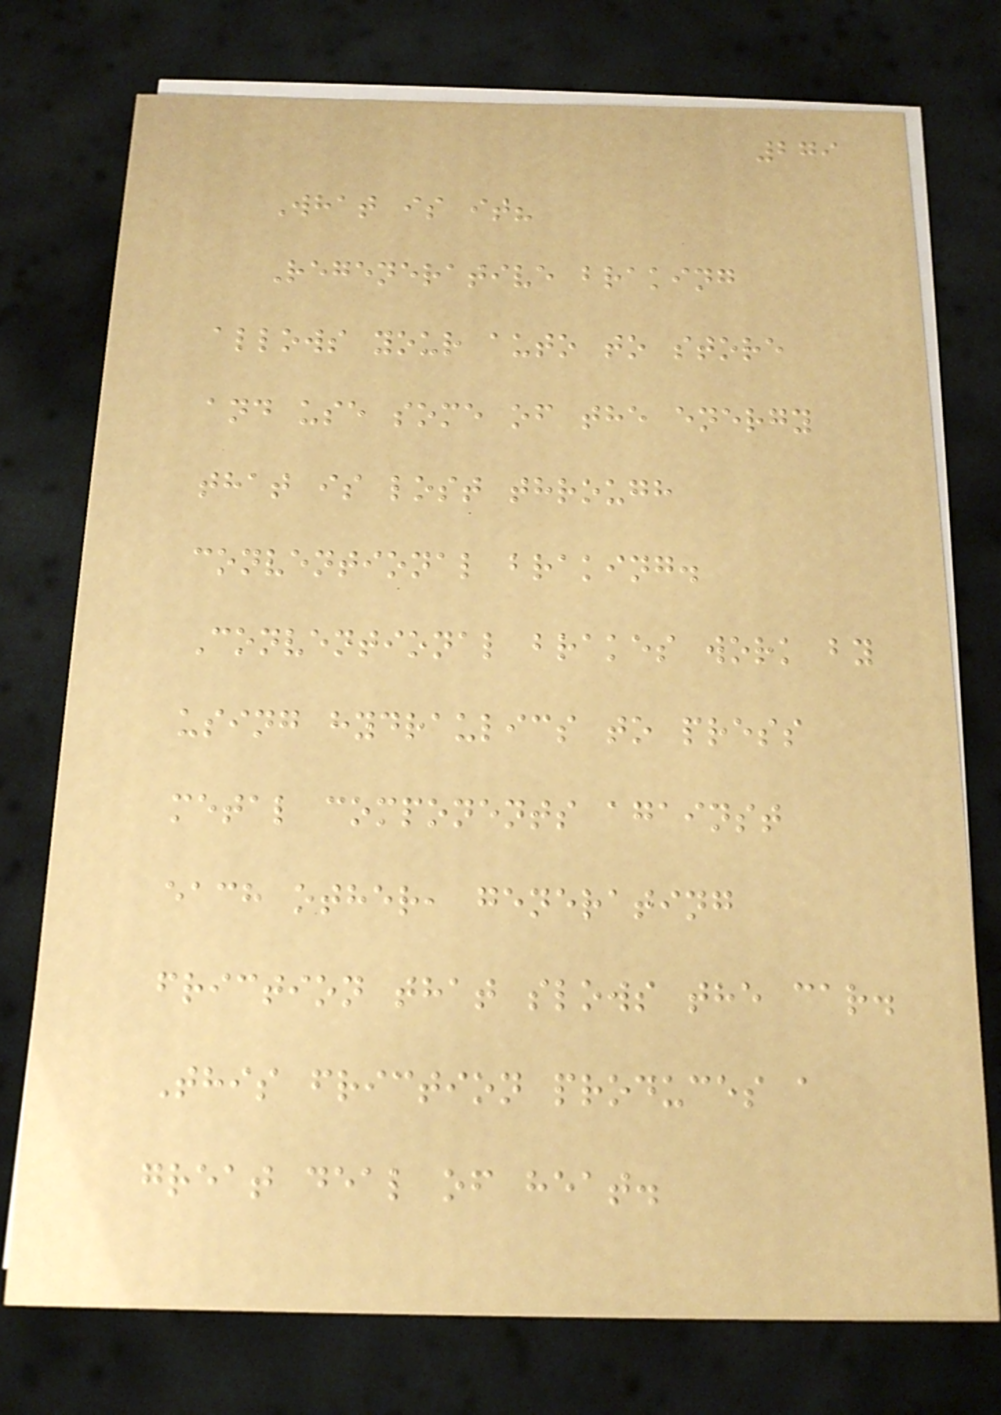279
What is it?
Regenerative braking
allows your auto to store
and use some of the energy
that is lost through
conventional braking.
Conventional brakes work by
using hydraulics to press
metal components against
each other, generating
friction that slows the car.
This friction produces a
great deal of heat.
